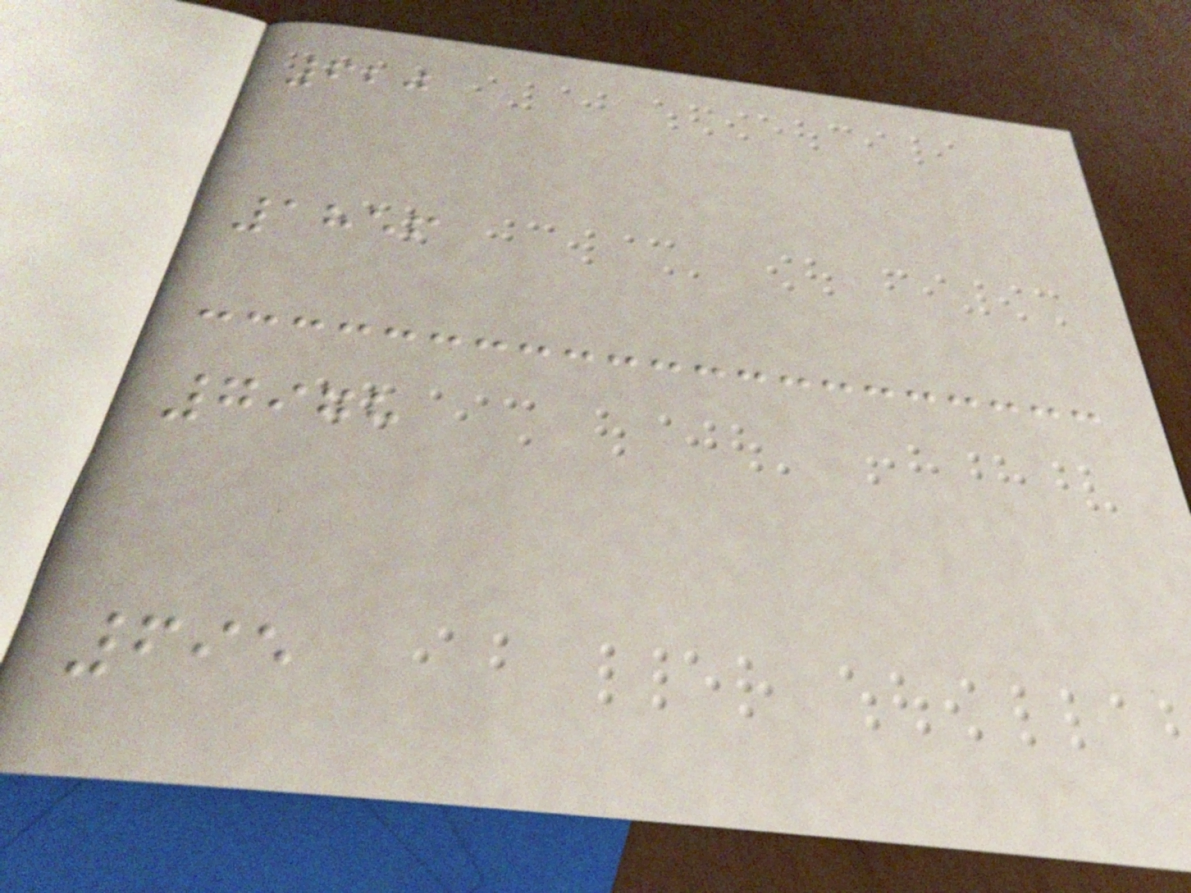620
1856
7978
695
